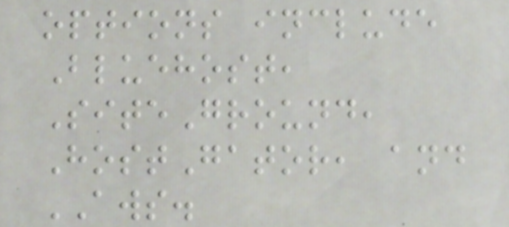options include
Bluehost,
SiteGround,
HostGator, and
AWS.
